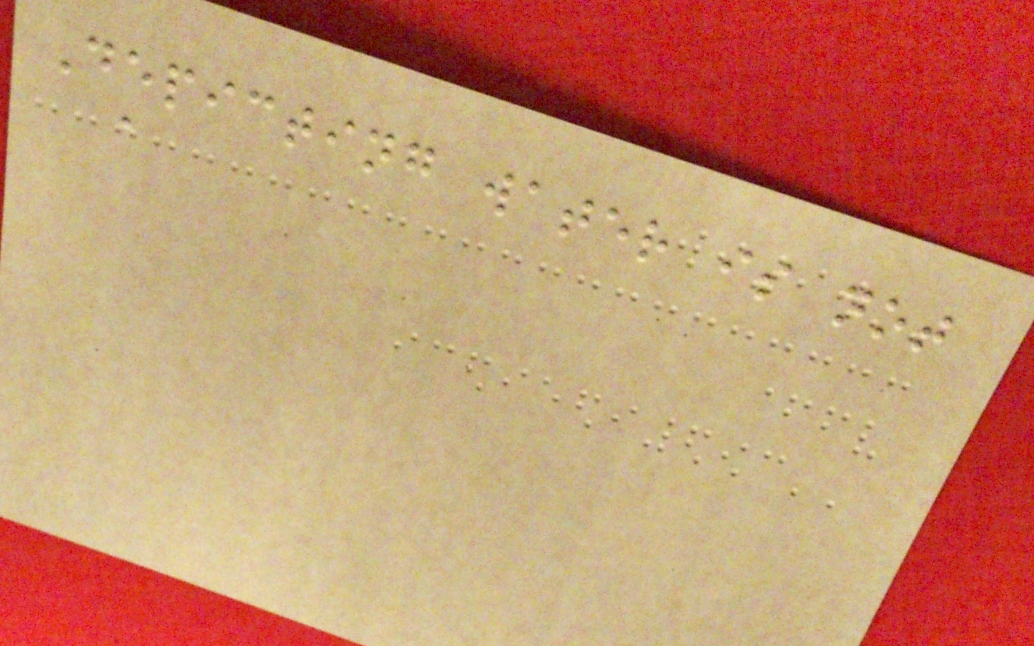Depicting water is not
a
